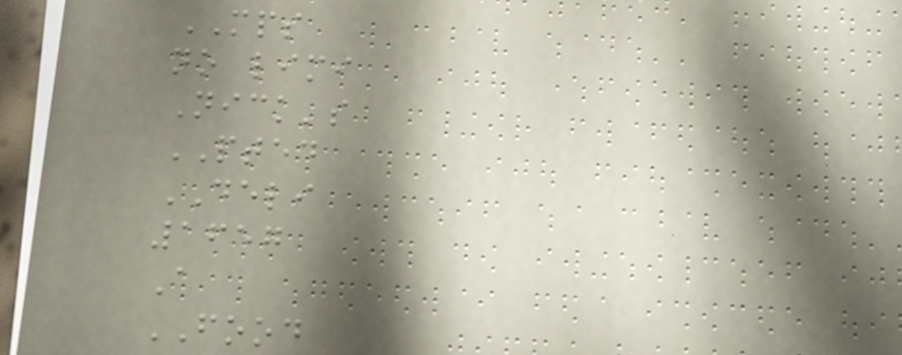MPS
no limi
Nick's
PTED
DELI
1657
A
FOOD
